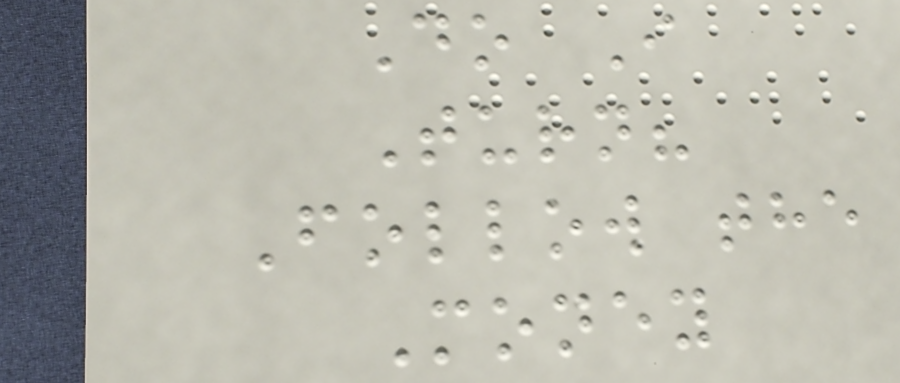Do I
Turn?
Follow the
Money
